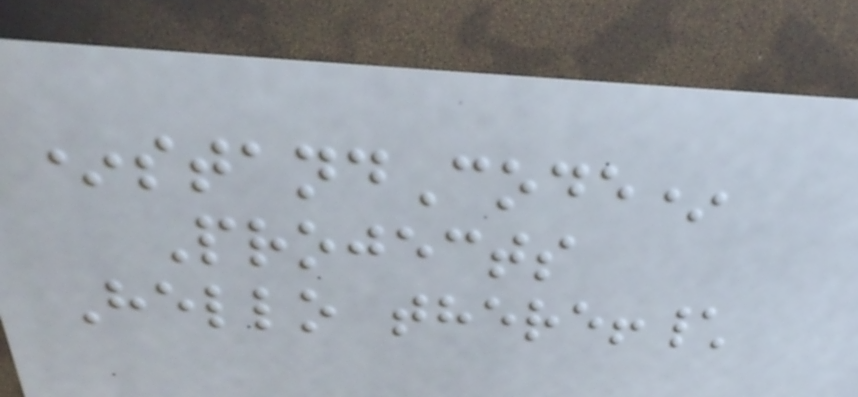*standCode*
Projects
Hello there!\
